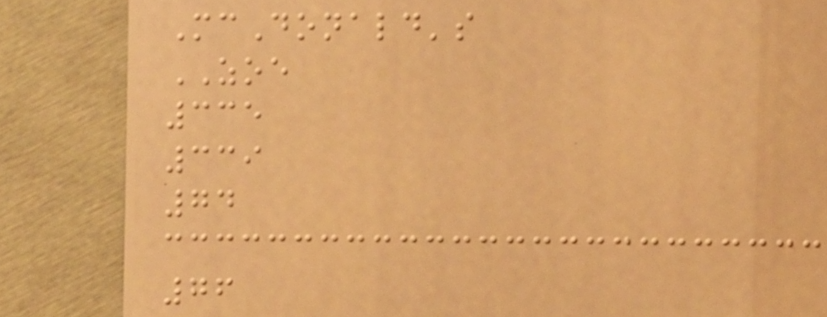McDonald's
ZOE
335
339
74
76
